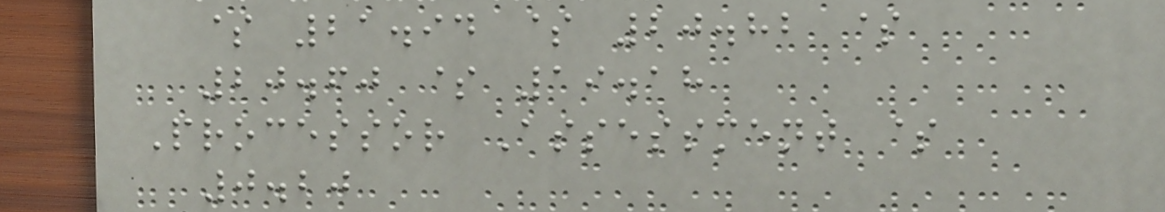$ 21.94 $ 20.82 $
20.60 $ 19.18
Processor Assessment $
0.20
